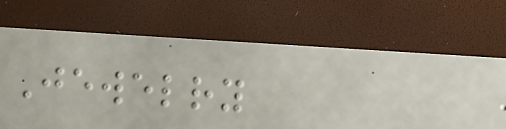Jewelry
